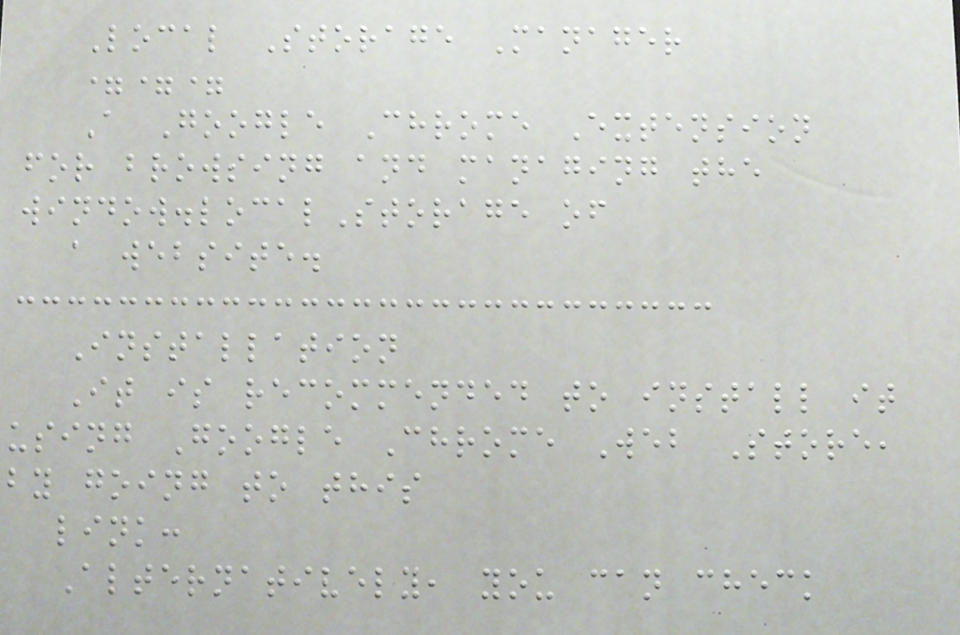Local Storage Manager
===
A Google Chrome Extension
for browsing and managing the
window.localStorage of
a website.
Installation
It is recommended to install it
using Google Chrome Web Store,
by going to this
link:
Alternatively, you can check
